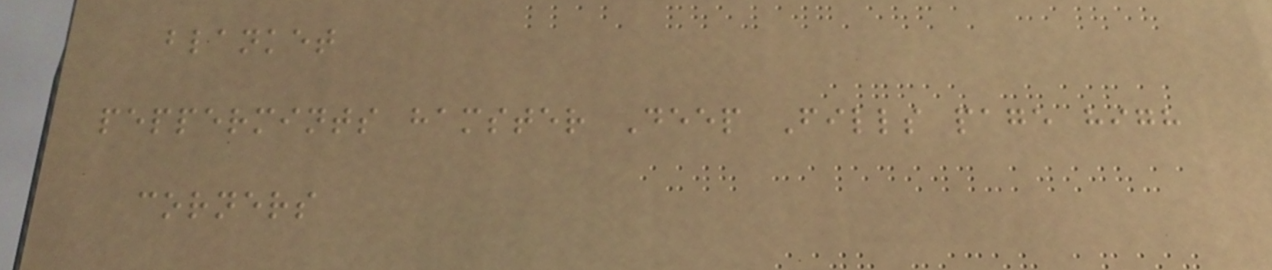blanket
peppermints hamster Deep Fills page high
corners
